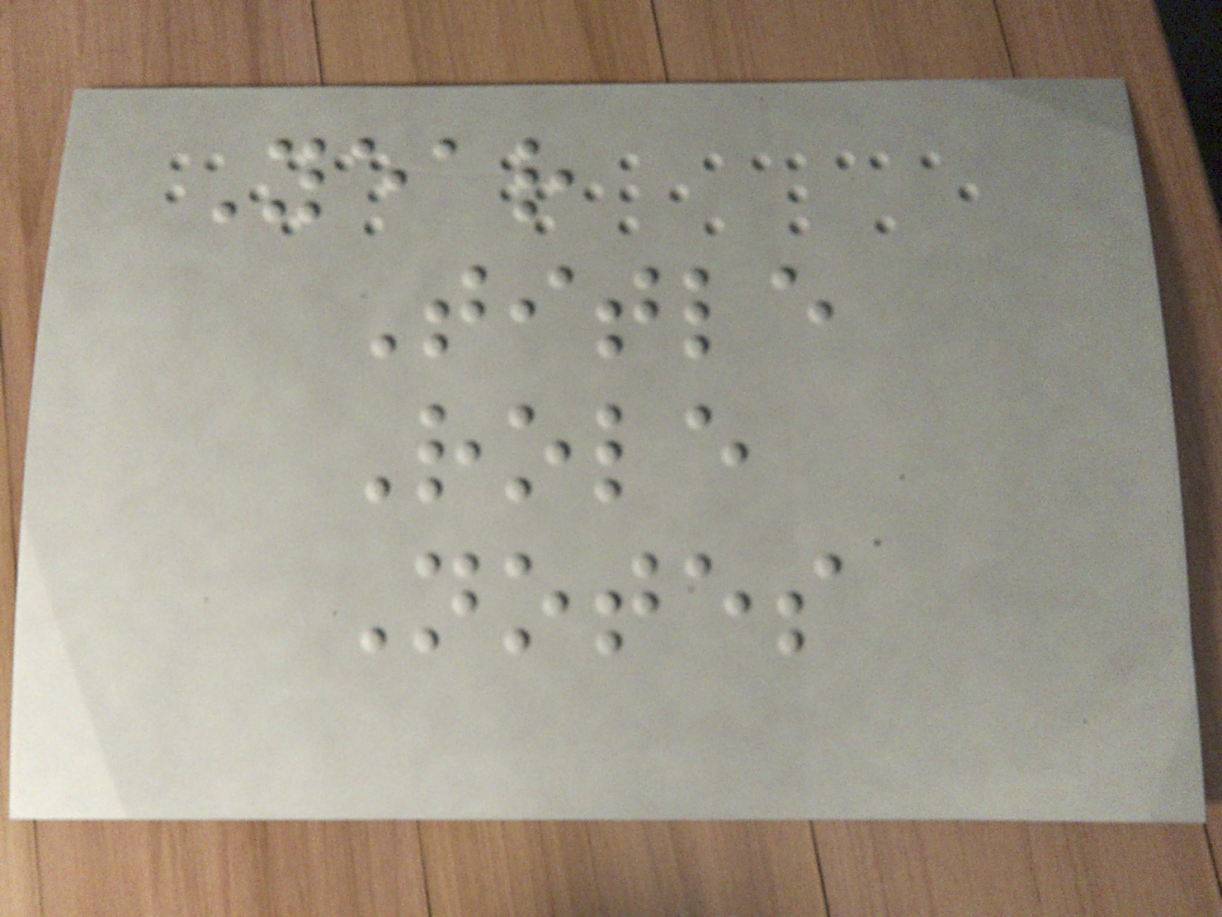Year
Title
Role
Notes
